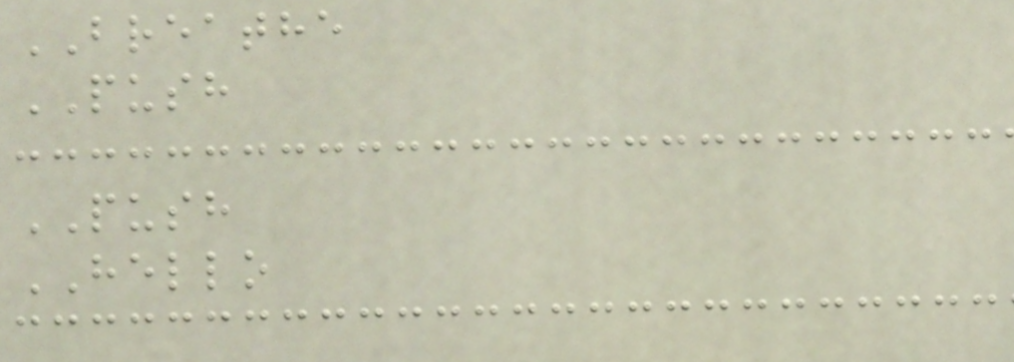BREATHE
PUSH
PUSH
HELLO
